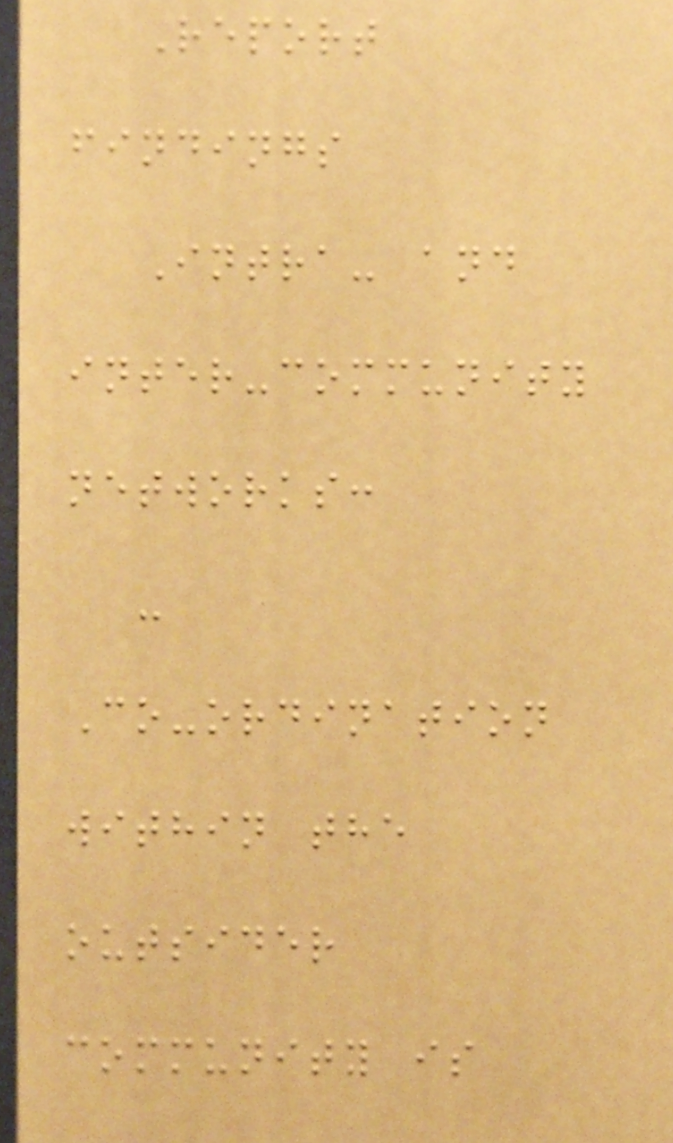Report
findings
Intra- and
inter-community
networks:
-
Co-ordination
within the
outsider
community is
